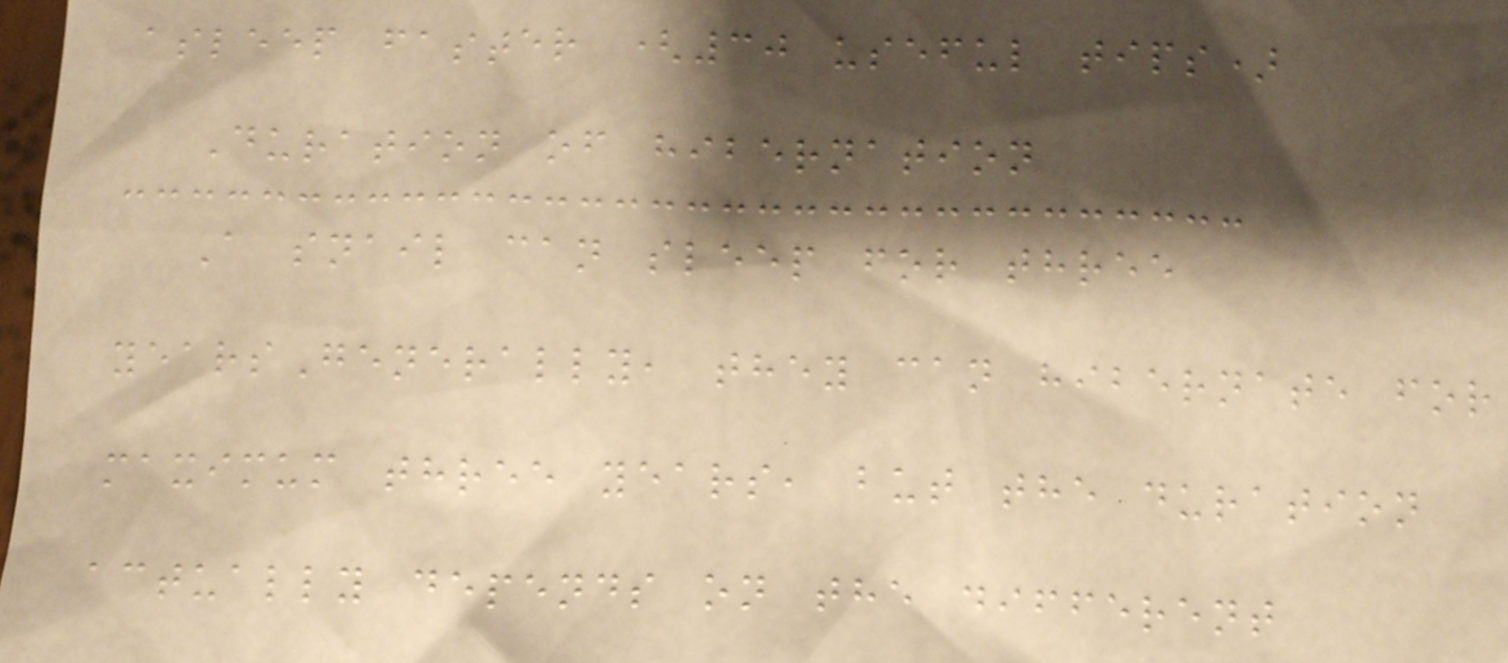asleep faster (30 useful tips)
Duration of hibernation
A snail can sleep for three
yearsGenerally, they can hibernate for
maximum three years, but the duration
actually depends on the different
